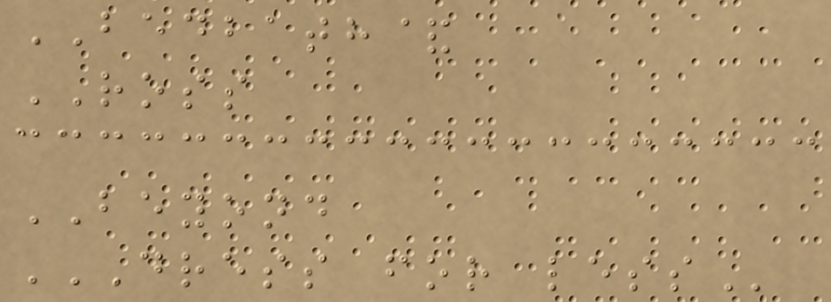BEDBATH&
ROSS
BEYOND
DRESS FOR LESS
